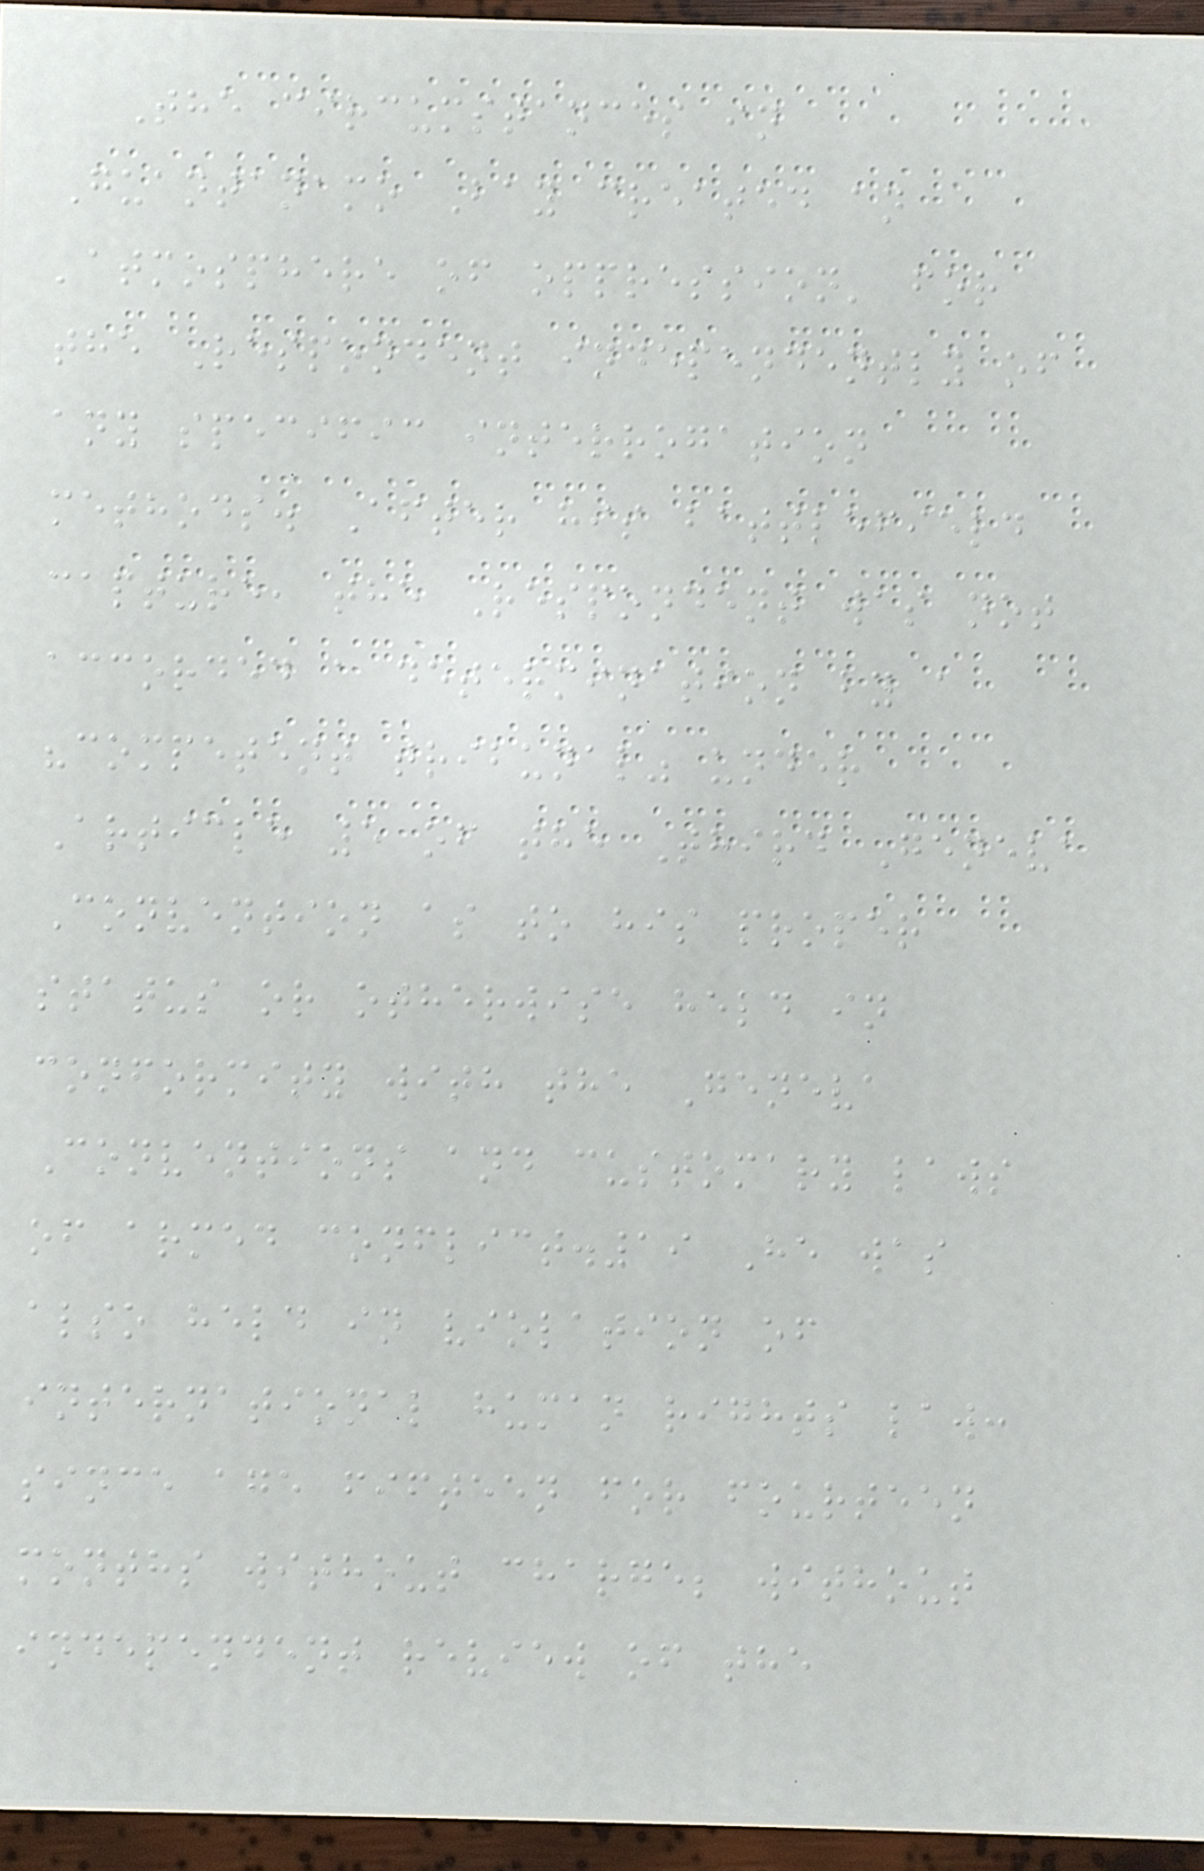The circumstances in
Guantanamo Bay created an
'atmosphere of oppression' for
the Respondent independently of
any specific interrogation
methods. After his battlefield
capture, the Respondent was not
accorded a determination by a
"competent tribunal" under
Article 5 of the Third Geneva
Convention as to his proper
status or otherwise held in
conformity with the Geneva
Conventions and customary laws
of armed conflict.19 He was
also held in violation of
international human rights law:
since age fifteen for fourteen
months without charge; without
independent review of the
